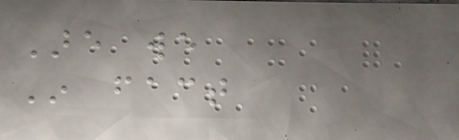Are we
In fact
